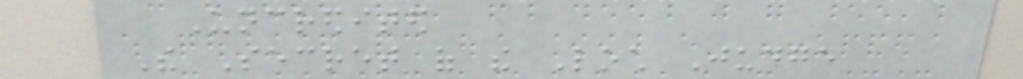Uncredited
The Secret of the Loch Judge
